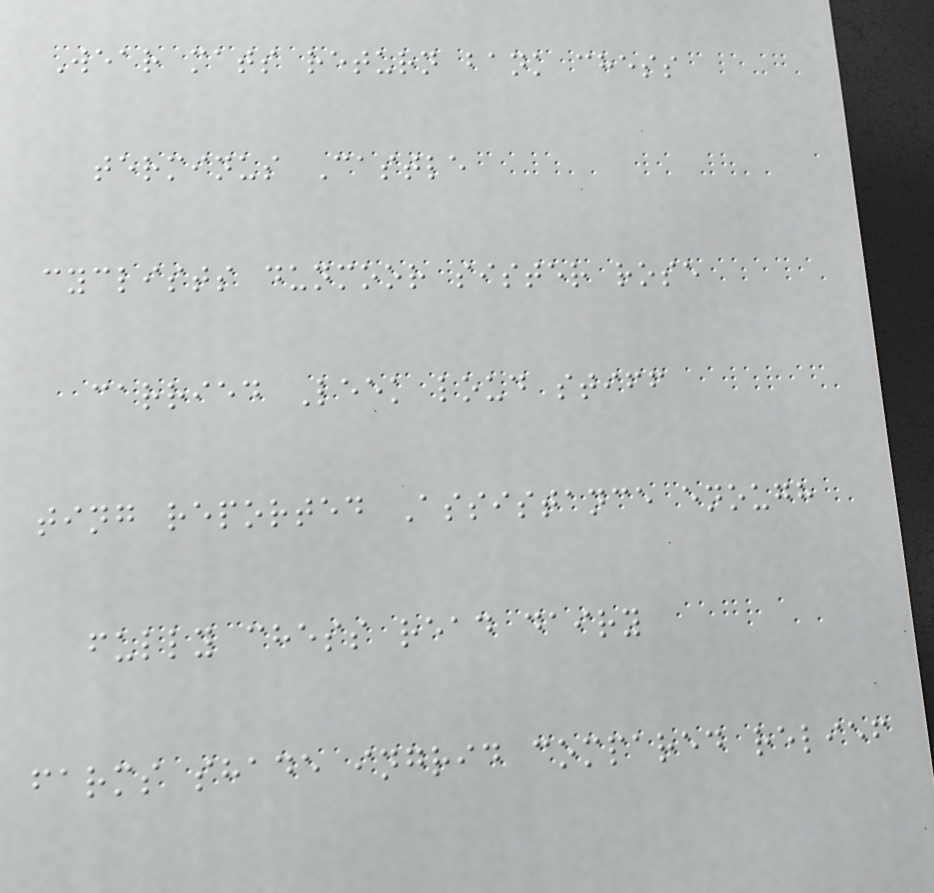Wear mats return bank chess
terminus Castle
cyclists dunmoor sister rose
carried Leek loud stiff
ting reported Assistance enough
fully chess read dairy
farms shade ingrid compared relief
